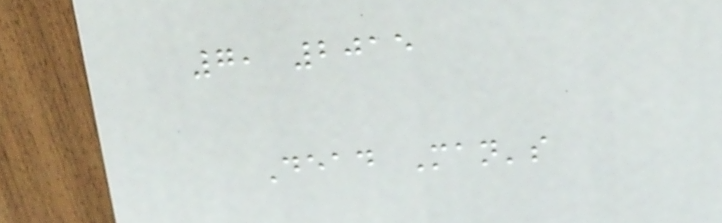7, 2015
Dead Man's
